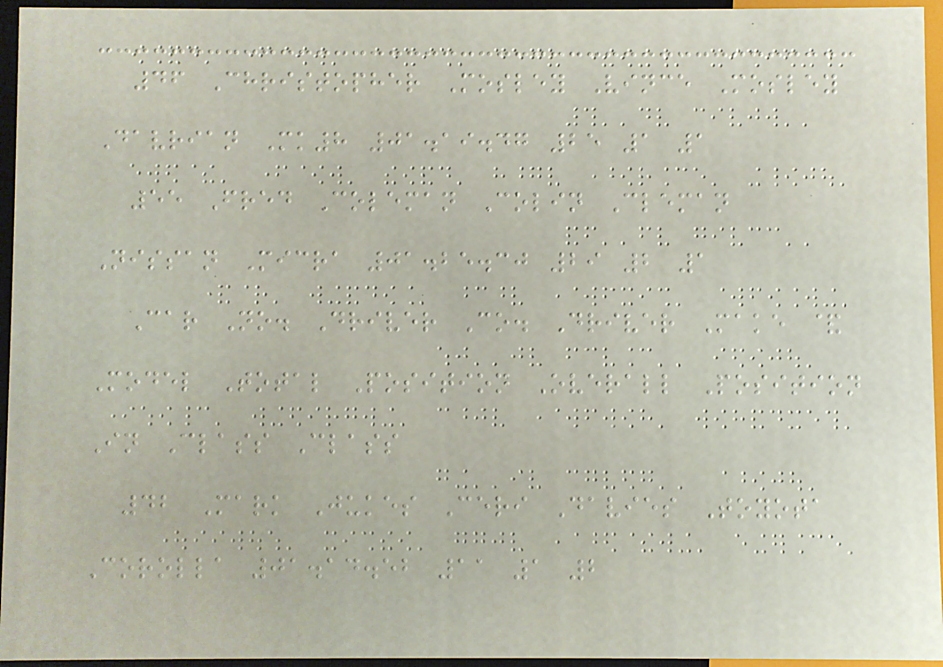46 Christopher Mosley Vince Mosley
Davrian Mk8 01.19.47 25 1 1
55 Fred Coleman Colin Cleman
Nissan Micra 01.25.30 29 2 1
Car No. Driver Co. Driver Make &
Model Total Position Overall Position
In Class Class
42 Mark Jukes Ceri Davies Toyota
Corolla 01.14.52 11 1 2
